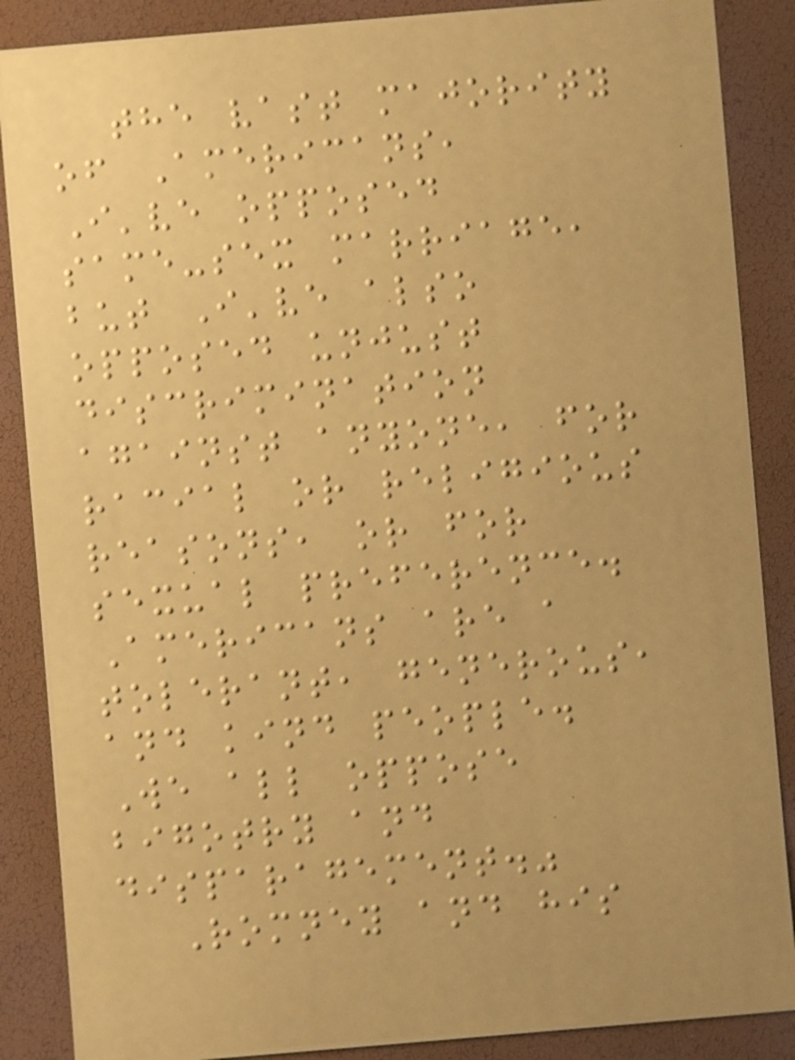the vast majority
of Americans,
I've opposed
same-sex marriage,
but I've also
opposed unjust
discrimination
against anyone, for
racial or religious
reasons, or for
sexual preference.
Americans are a
tolerant, generous,
and kind people.
We all oppose
bigotry and
disparagement."
Romney and his
